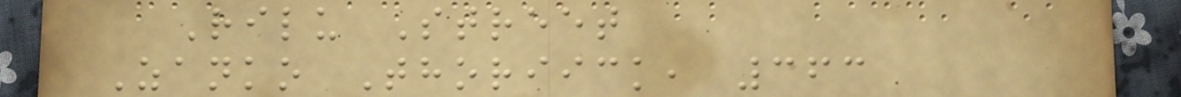Rilu Street
Zanko Thoriick, 363
